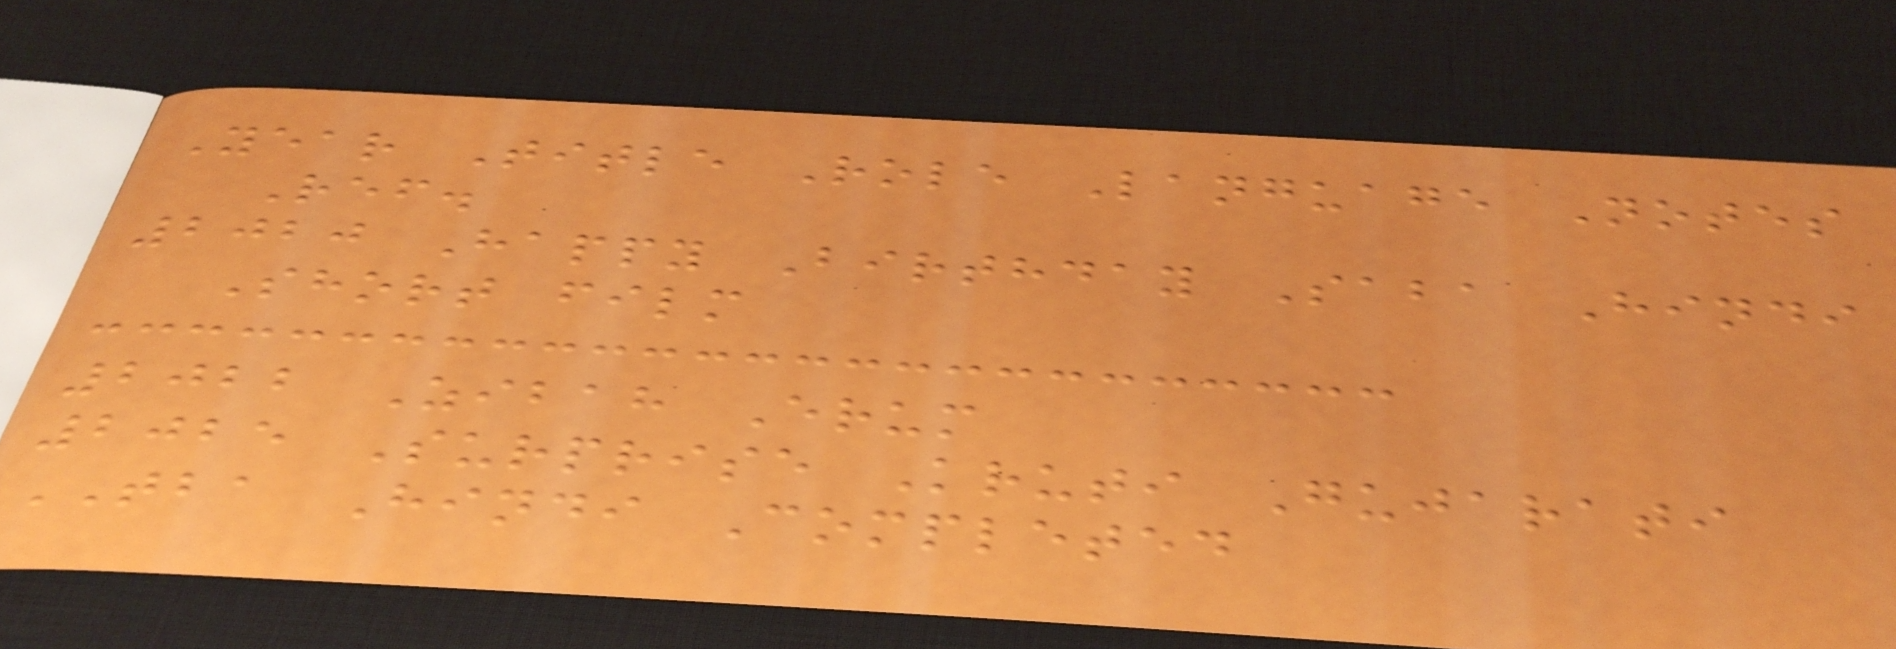Year Title Role Language Notes
Ref.
2020 Happy Birthday Saba Hindi
Short film
2022 Zibah Erum
2025 Surprise Kruti Gujarati
TBA Hindi Completed
